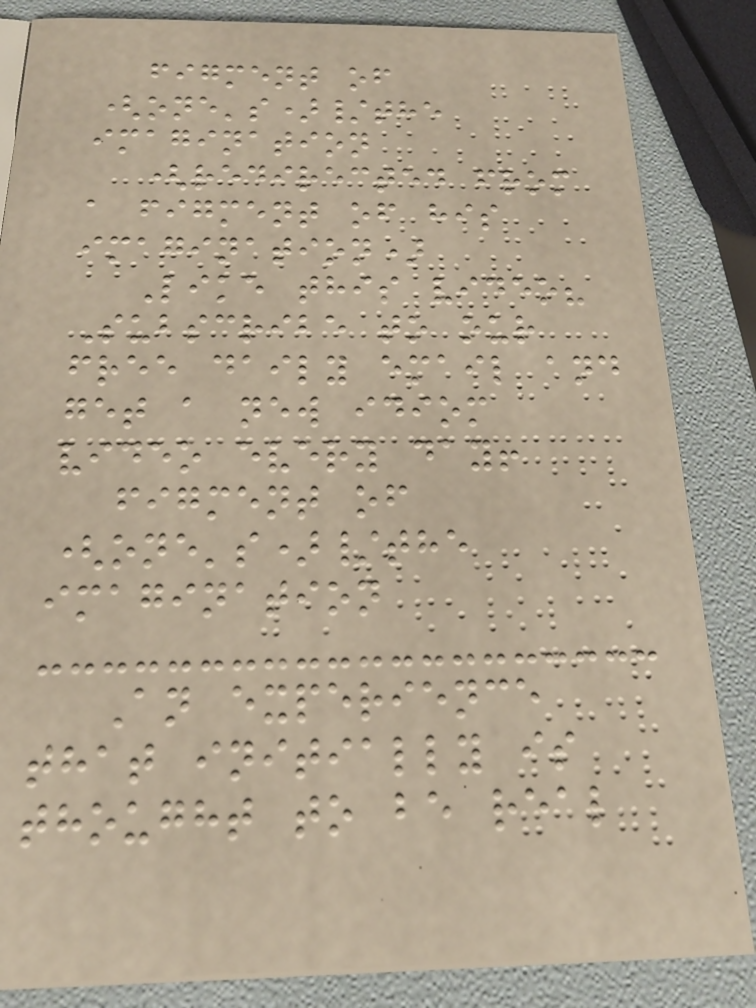figment of
(one's)/the
imagination
(redirected from
a figment of his
imagination)
Like this video?
Subscribe to our
free daily email and
get a new idiom
video every day!
figment of
(one's)/the
imagination
An experience
that initially is
thought to be real
